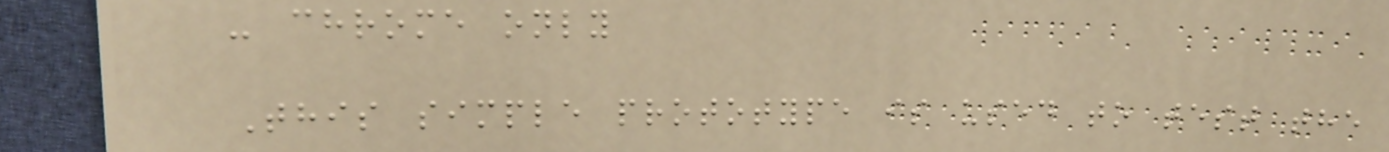- chrome only
This simple prototype is used to test the
